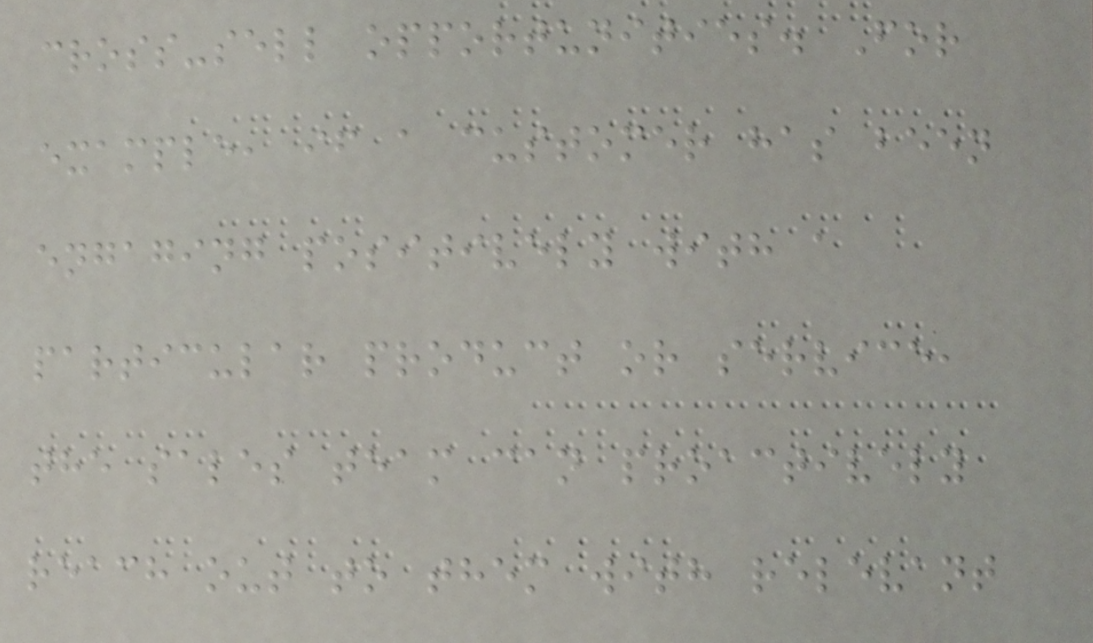cross-sell opportunities. For
example, if a customer has been
engaging positively with a
particular product or service,
the sales team can proactively
reach out to them with relevant
